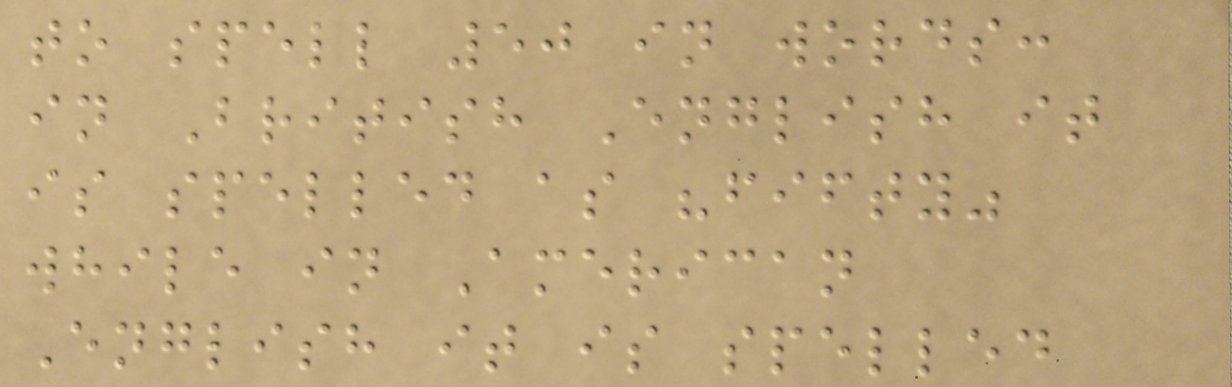to spell 50 in words:
in British English it
is spelled as "fifty"
while in American
English it is spelled
